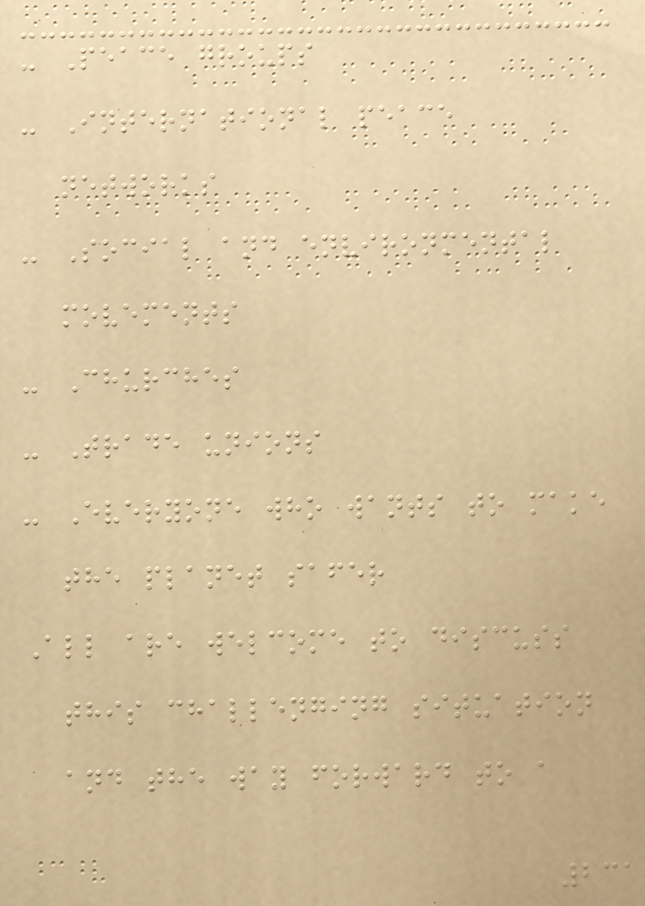- Peace groups
- International peace
networks
- Social and environmental
movements
- Churches
- Trade unions
- Everyone who wants to make
the planet safer
All are welcome to discuss
this challenging situation
and the way forward to a
231
